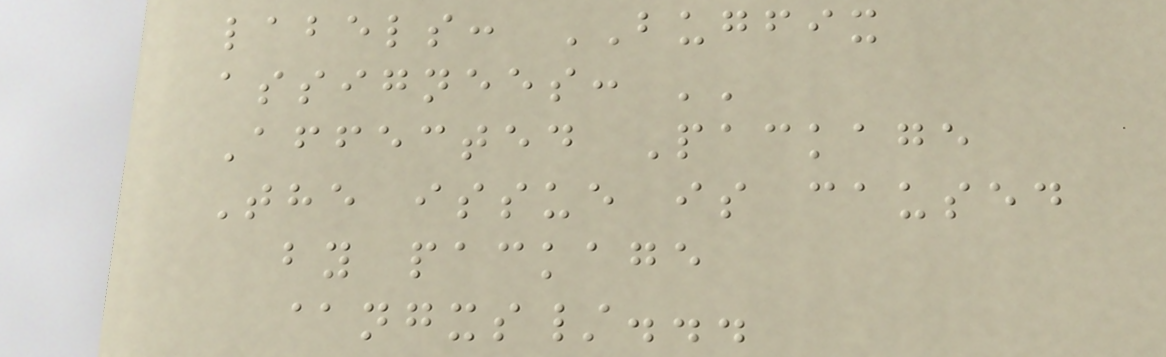labels: BUGFIX
assignees: ''
Affected Package
The issue is caused
by package
@ngxs/...
